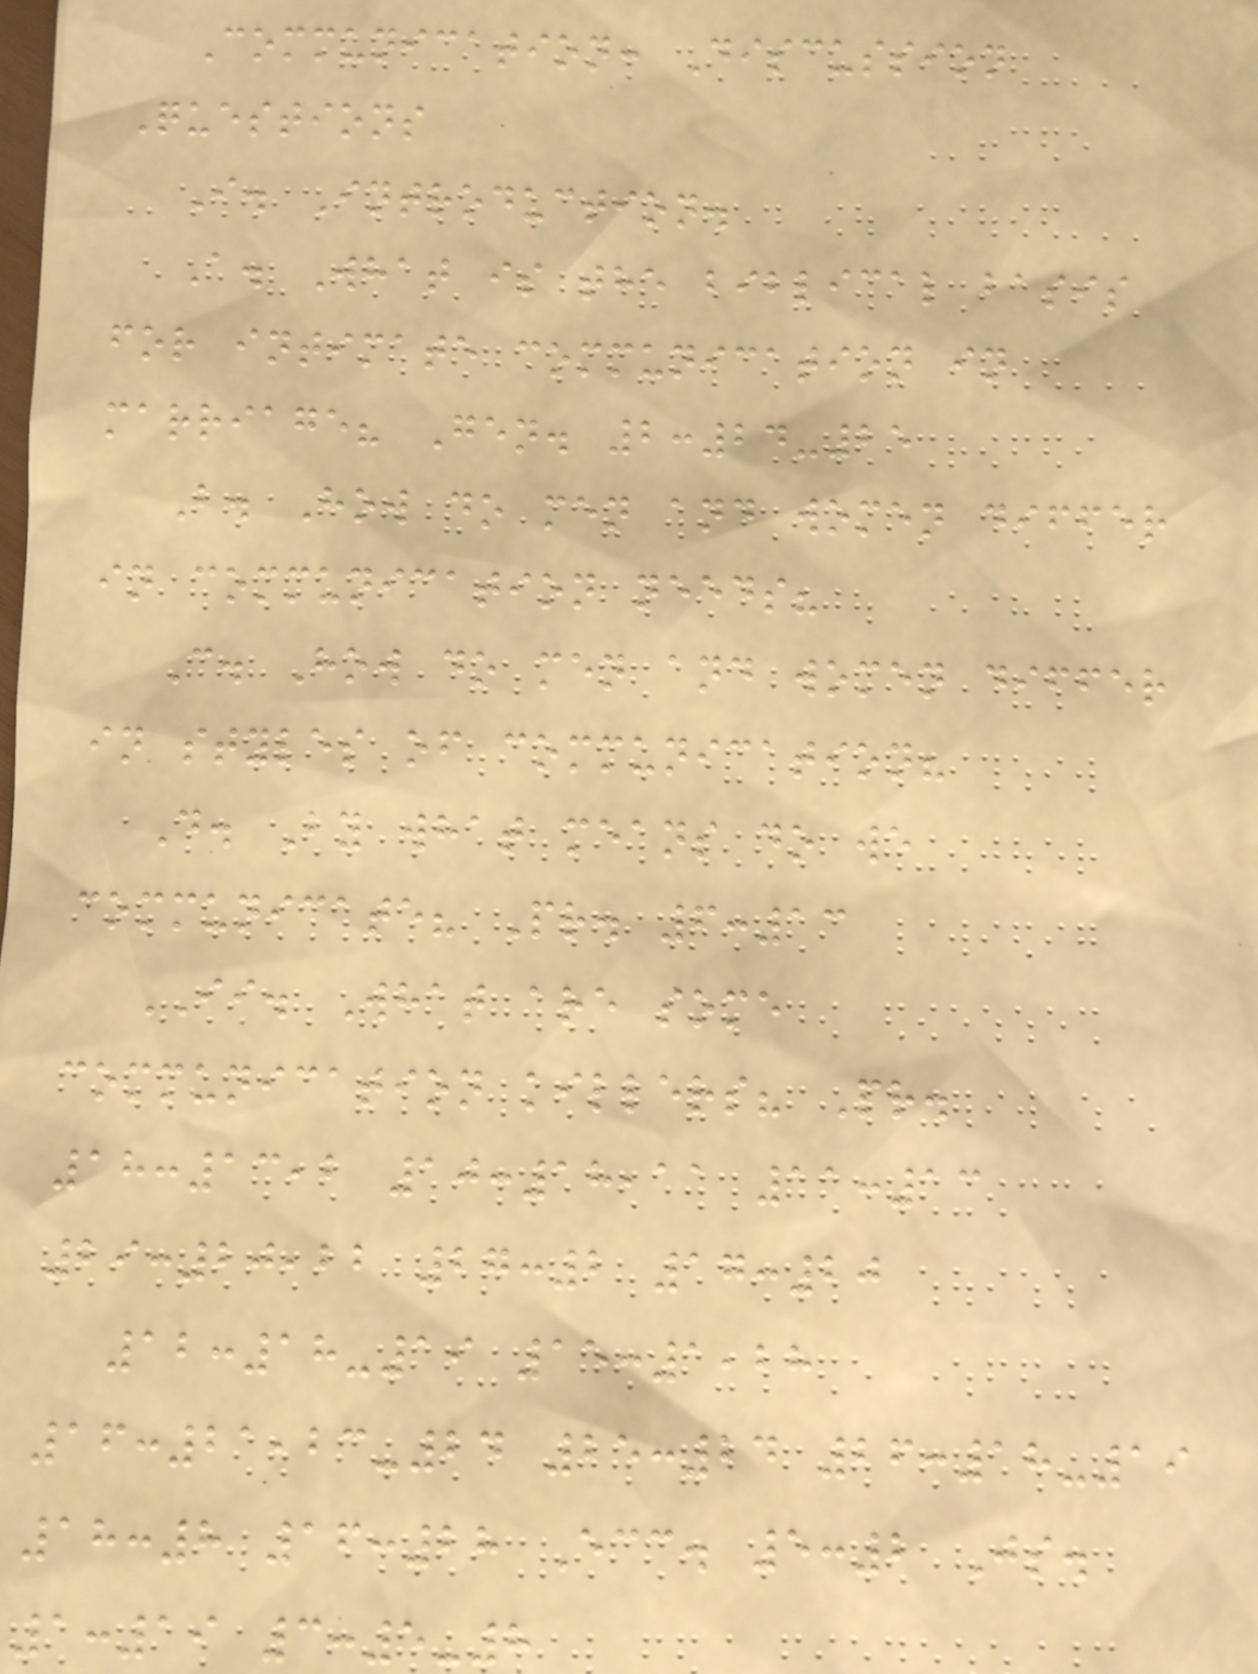Communication: Discussion
Questions
I. Introduction.
A. What is the biblical basis
for intimate communication in
marriage? Gen. 2:24-25
B. How do men and women differ
in communication needs?
C. How do men and women differ
in styles of communication?
D. By what means do we
communicate? Pr. 6:13
II. What are some
communication killers? Pr.
18:13,2 10:18,11 11:13
29:20,22 27:2 17:20
12:18-19 15:1,28
16:21,23-24 25:24 26:18-19
18:8 16:28 Ecc. 5:2 Js.
1:19 3:5-8
